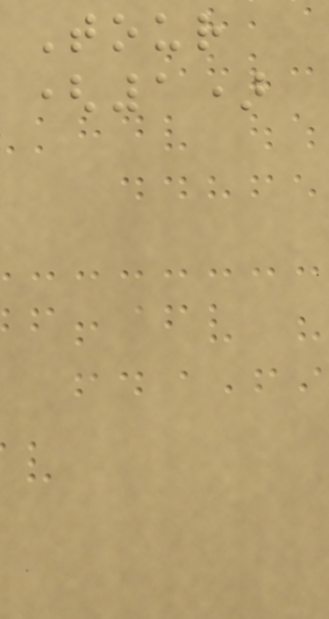Tour
(1)
